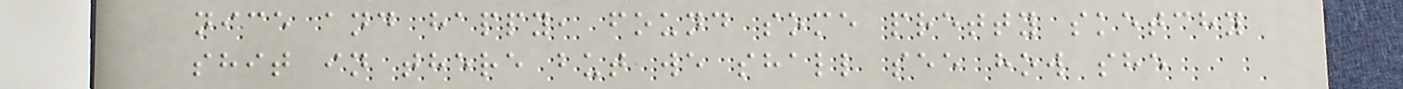nice and happy, found some pretty sketchy
shit in there but we shall see how she
